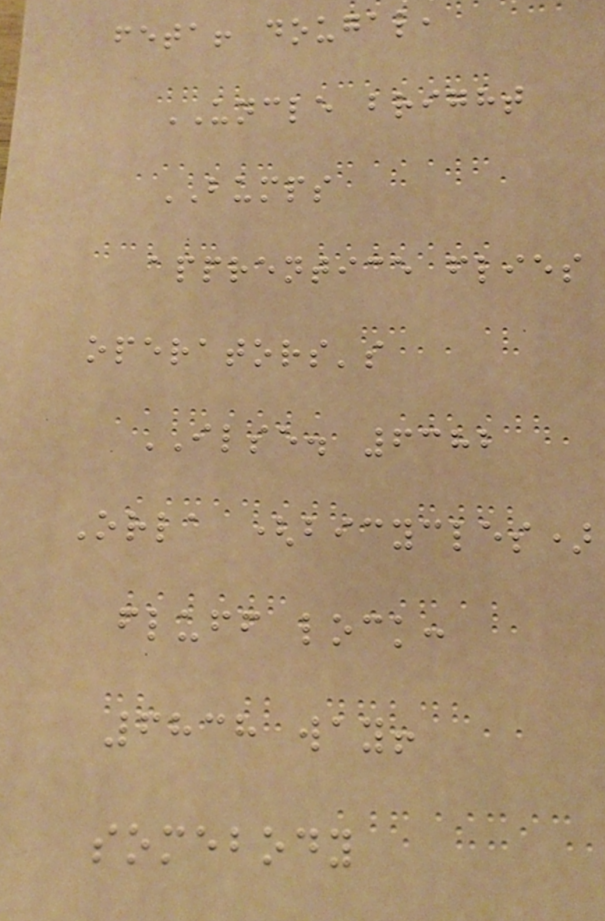feta! dougal,
UNCLE bright
BUMPS
apprentice flies
operators's
ILSE. 6382
Orla (bicycles)
fluff lock:
6838 way!
somebody
